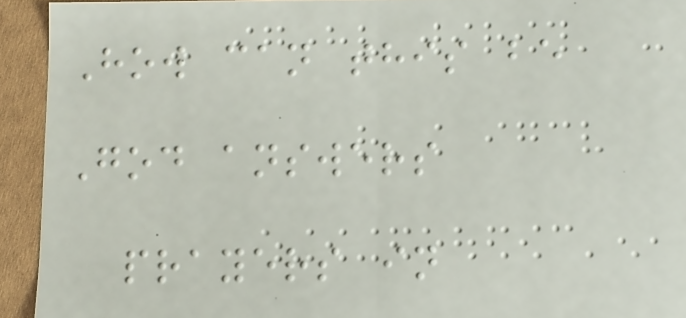How can this be
God answers
prayers in
